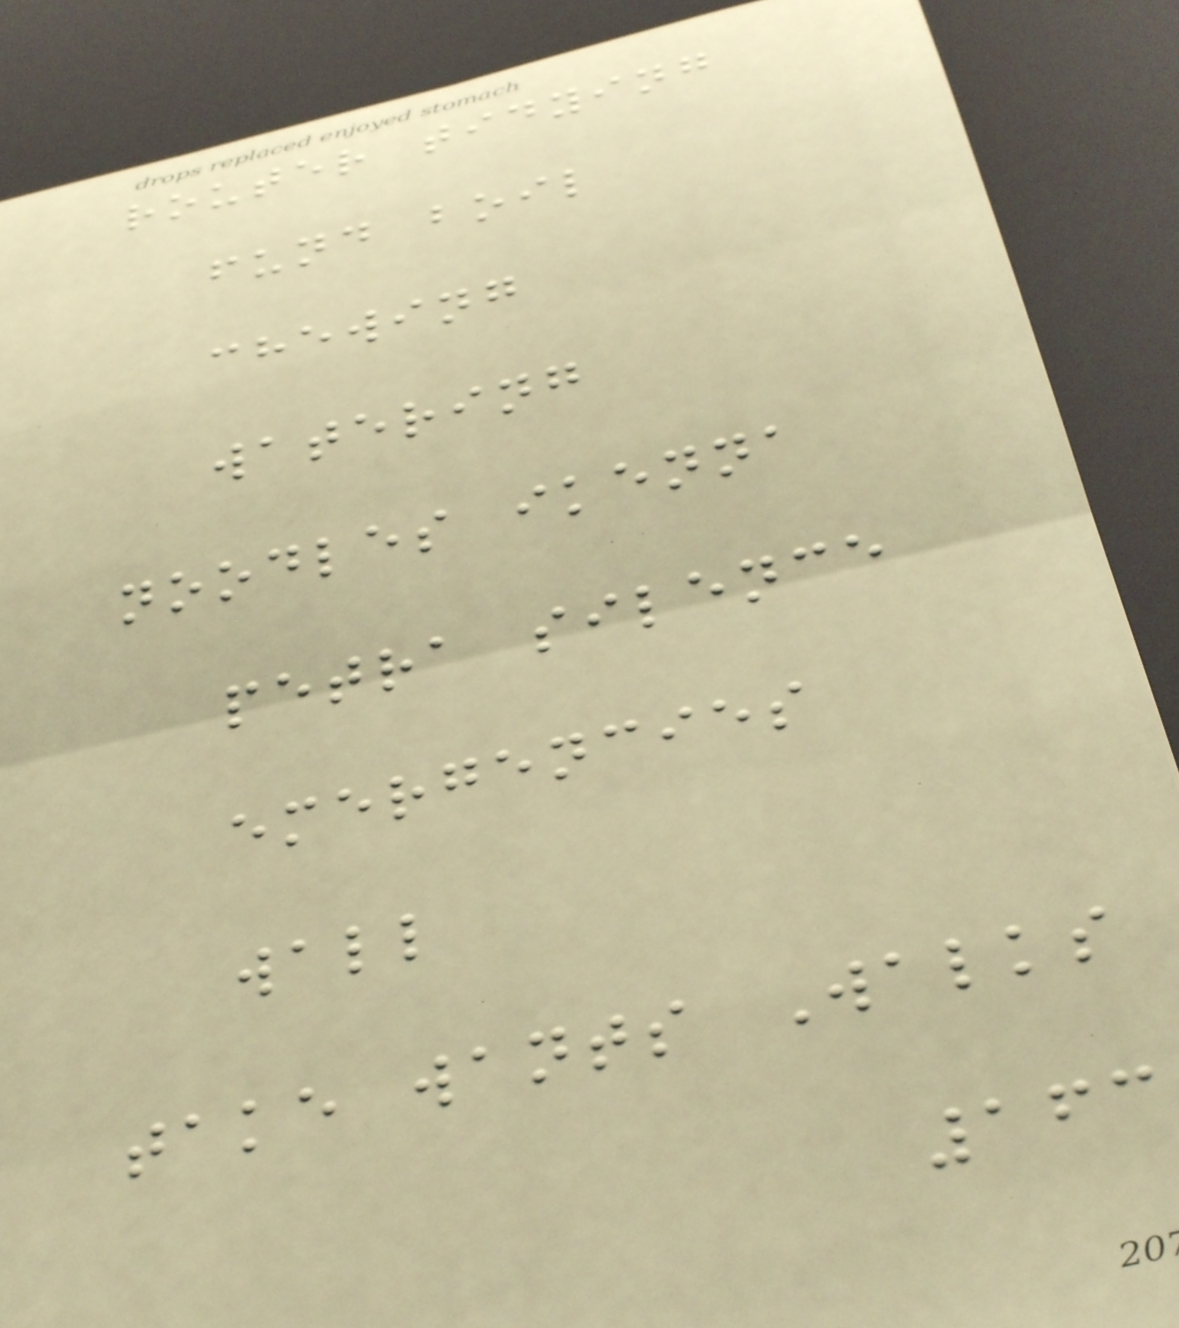router tidying
fund boil
chewing
watering
noodles ikenna
petra silence
emergencies
wall
take wants Walks
163
